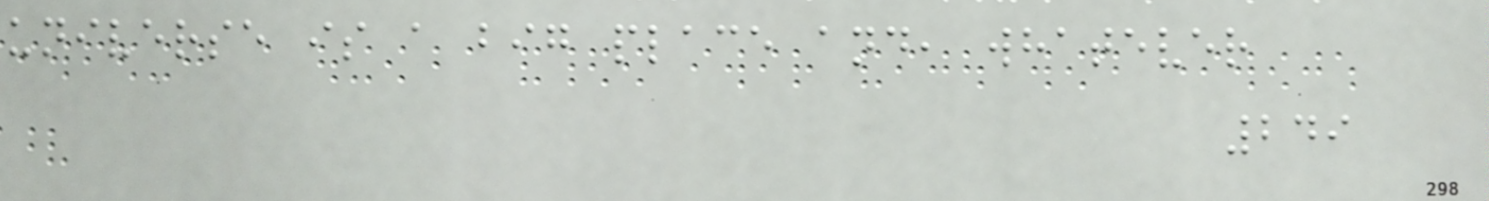universe is a big place and, whatever
249
